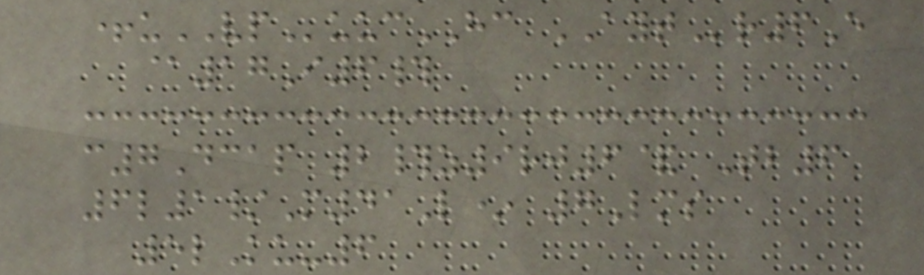+uVPuucHC AYTr6E
@17I6#
c7Dcap 2#z9rj6& Tb6
6l1/M41L* 7Lms
5lKu-6
